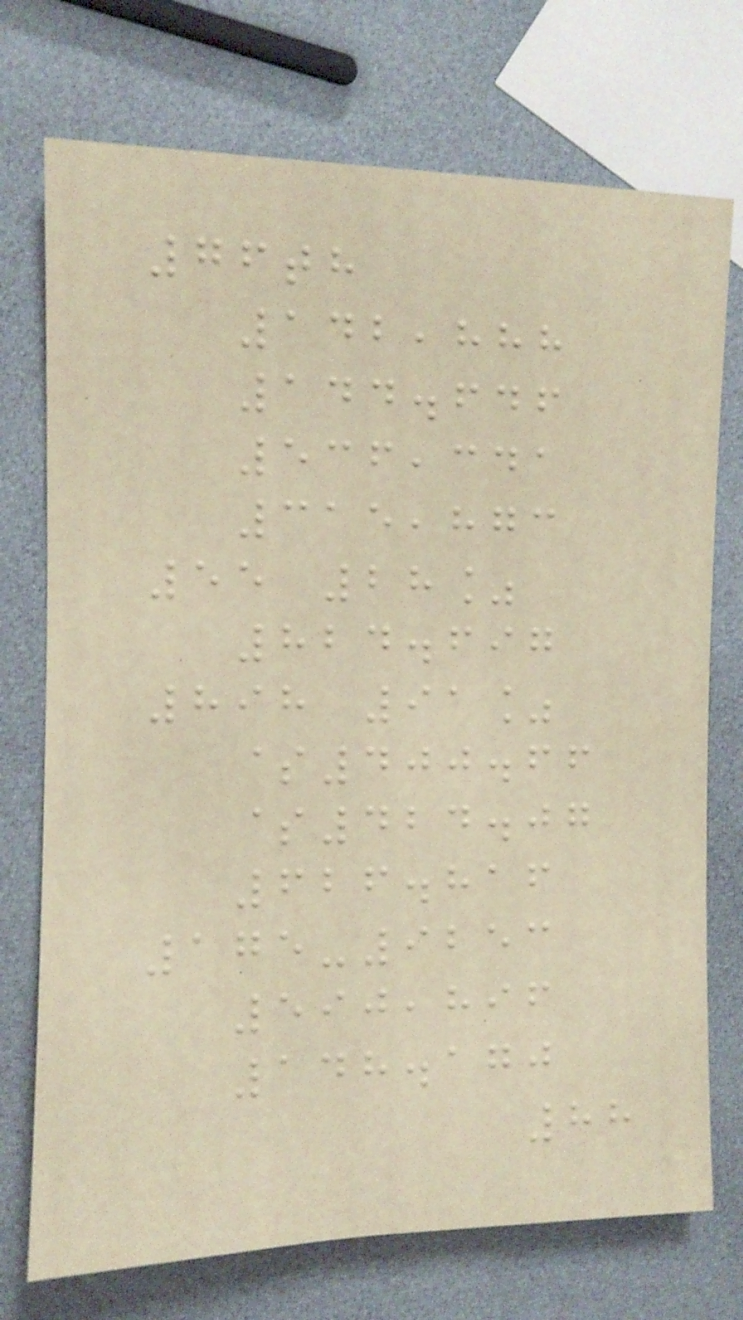76th
142,888
144.646
536,341
315,873
55 28%
824.697
898 91%
$400.66
$424.07
626.816
175-9253
590,896
148.170
88
